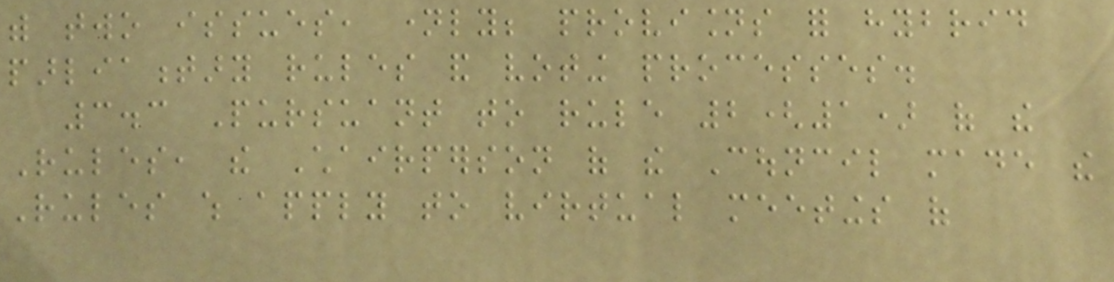with two issues, namely; provisions for hybrid
parliamentary rules and voting processes.
3.3 Pursuant to rule 2(1) of the
Rules, the Chairperson of the Council made the
Rules which apply to virtual meetings of
